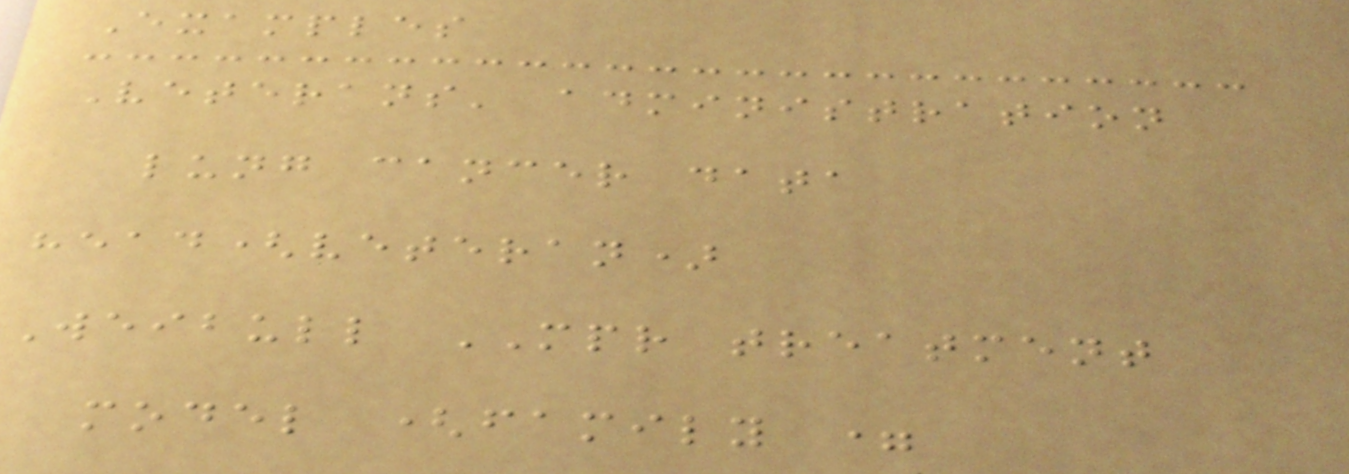Examples
Veterans' administration
lung cancer data
head(veteran)
Weibull MPR treatment
model (family =
